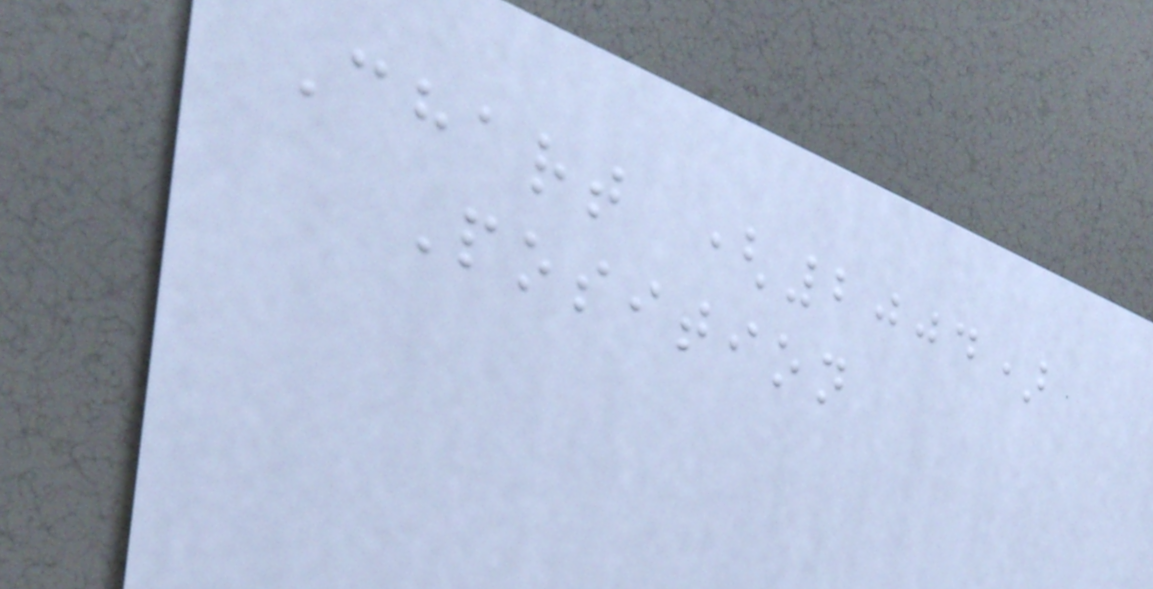Chart (2004)
Position
